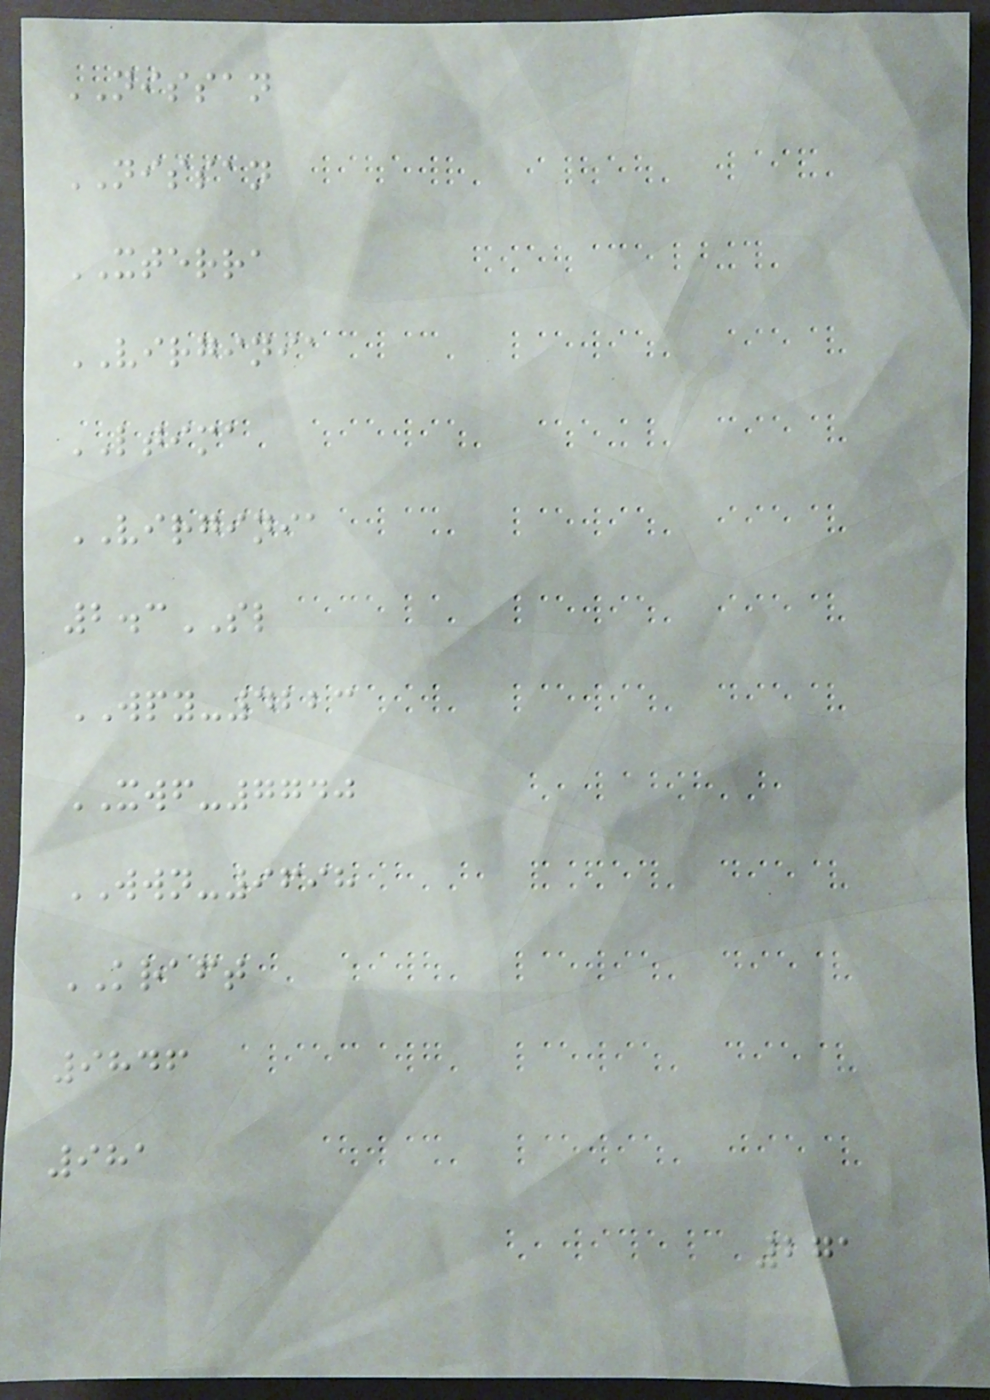NISSAN
NISSAN
XTERRA
VIRGINIA
LTIMA
VIRGINIA
2.3SL
WPY-4223
XWF-7740
WWN-9698
KRAFT
9846
981
271
